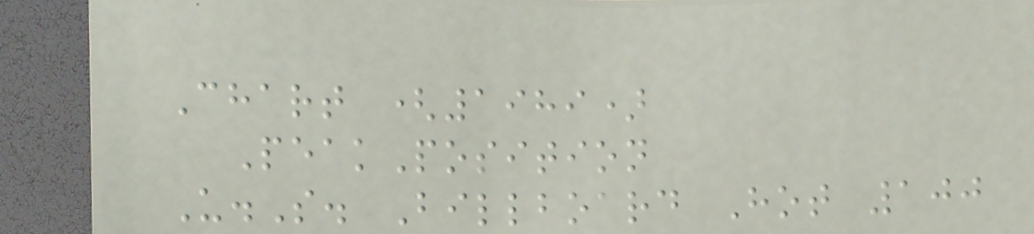Chart (1989)
PeakPosition
U.S. Billboard Hot 100
